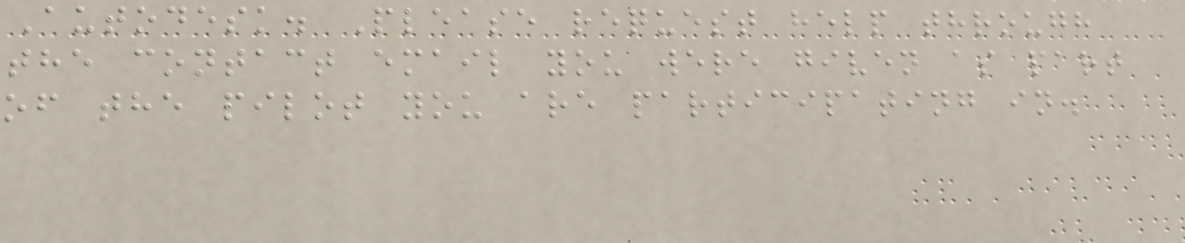Autodesk. Please request help through
the contact email you were given as part
of the pilot you are participating in.
